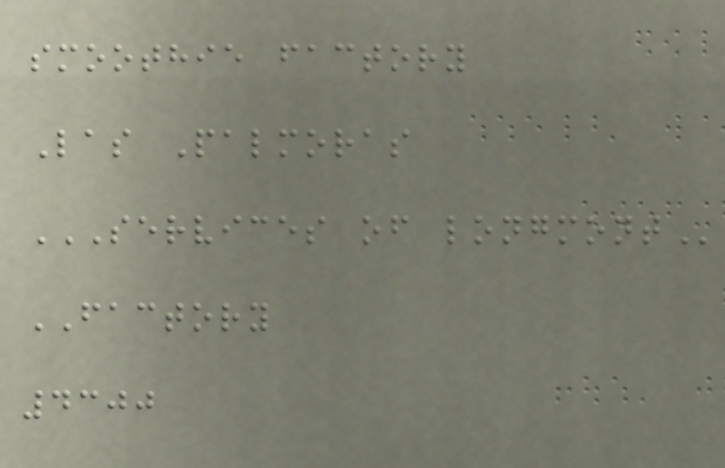smoothie factory
Las Palmoras
SERVICES OF LONGMONT
FACTORY
4300
